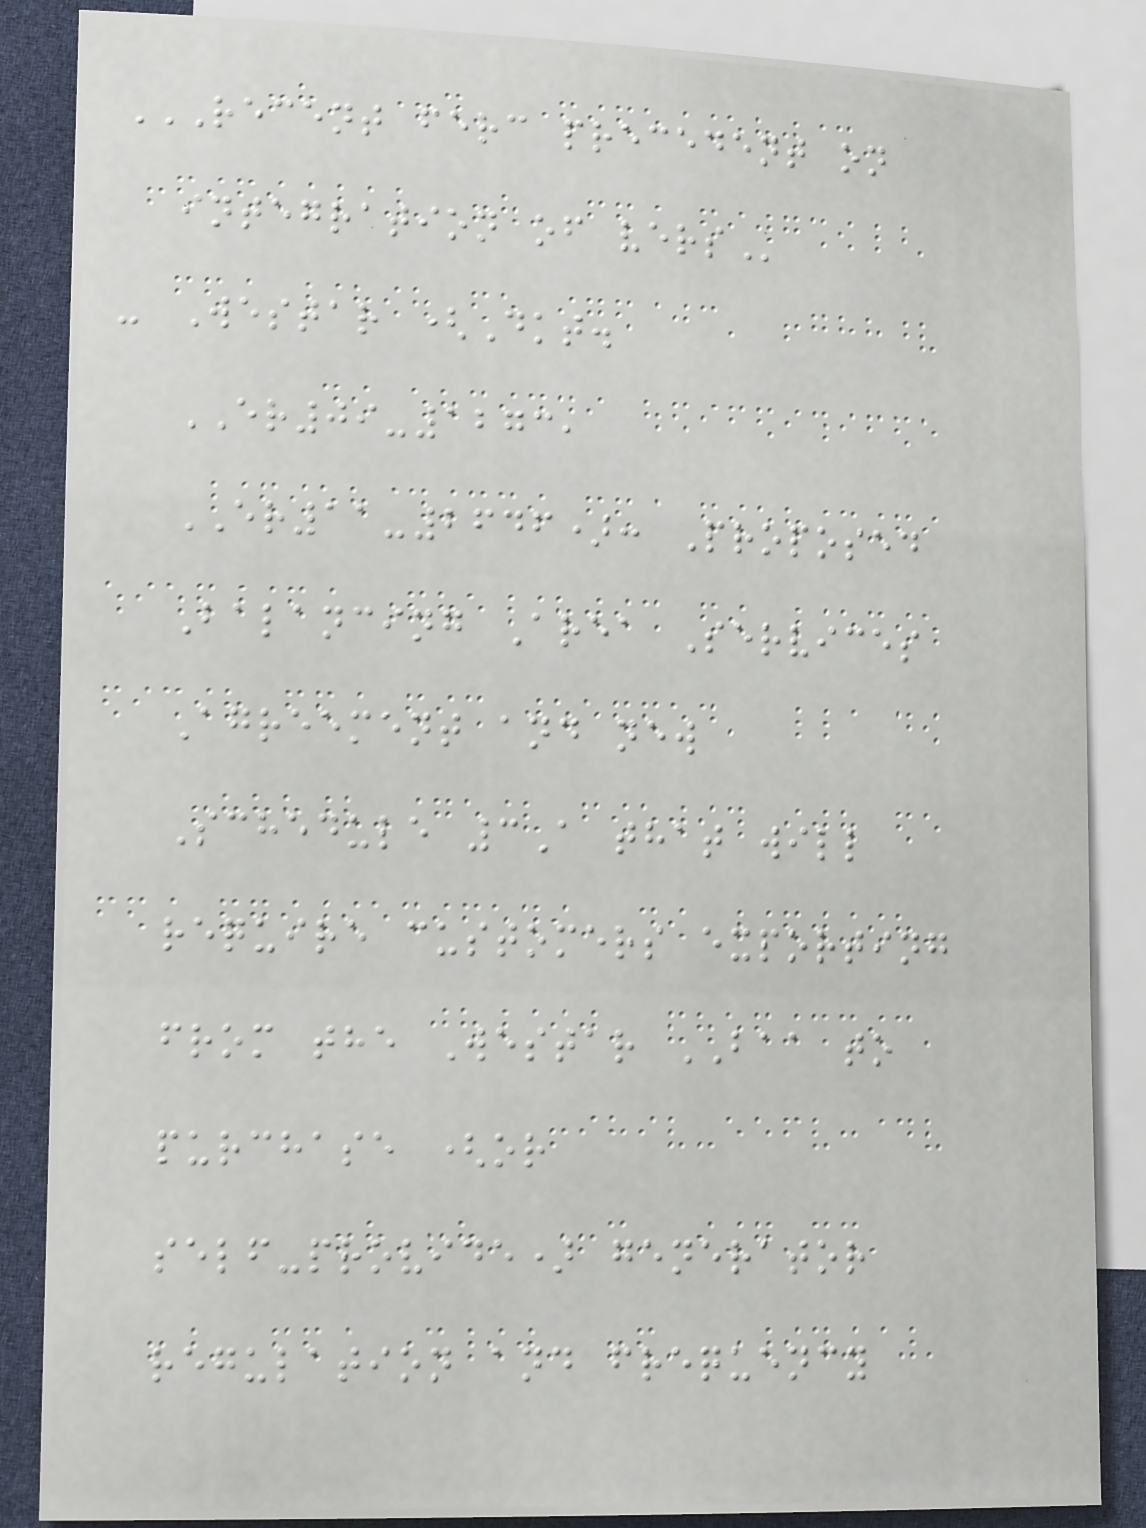RECENT FERC PRECEDENT ON
INTEGRATION OF VERS
- Westar (Dkt.
ER09-1273,
ER11-2646): Proposed
Balancing Area Services
Agreement and new
Schedule 3A that will
require customers exporting
from the Westar BAA to
purchase (or
self-provide) generator
regulation and frequency
